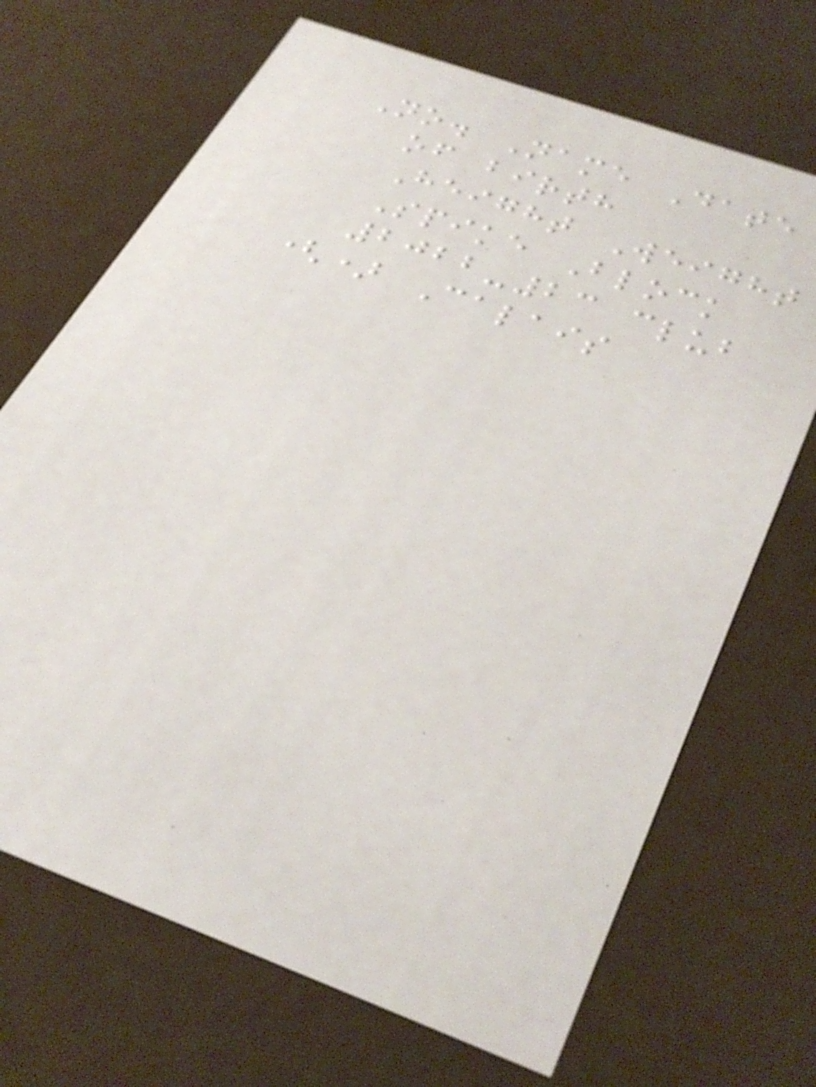No. Name Date
of birth
Height Weight
Spike Block
2022-23 club
() Calais
